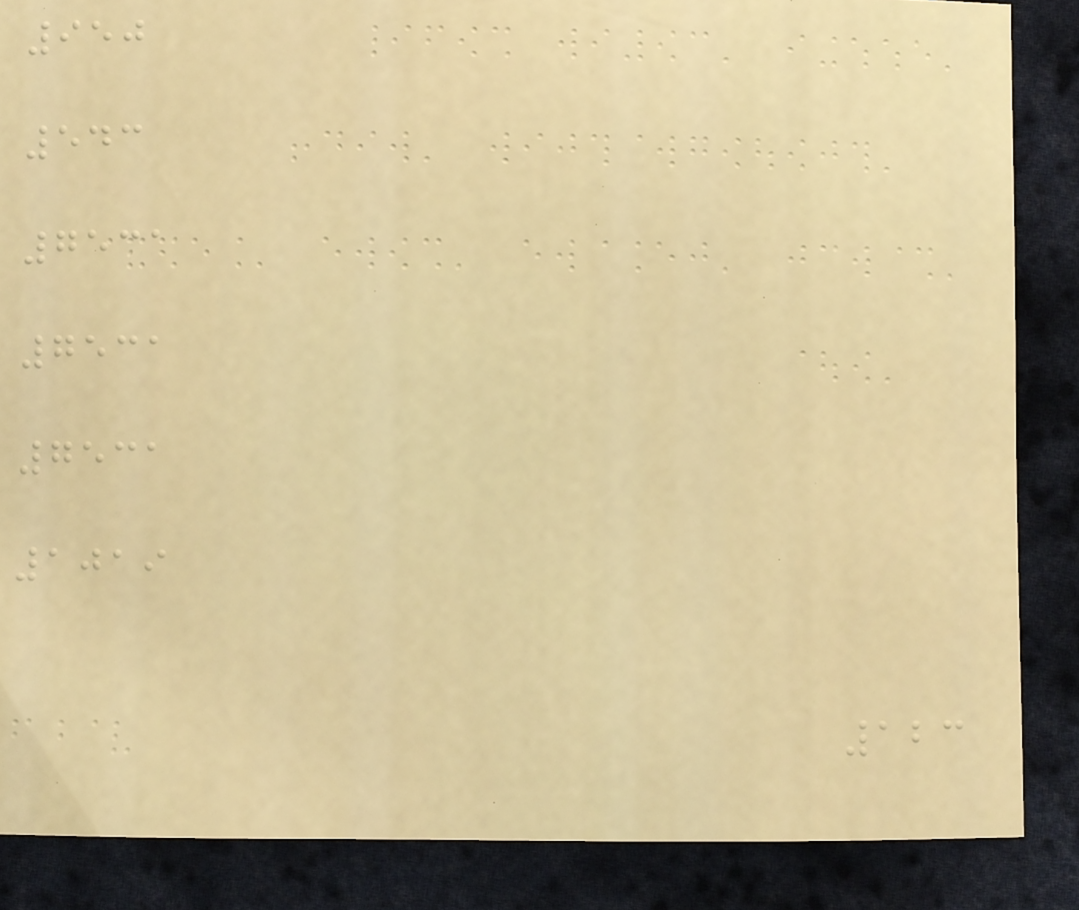950
543
7531
7531
7531
1019
123
